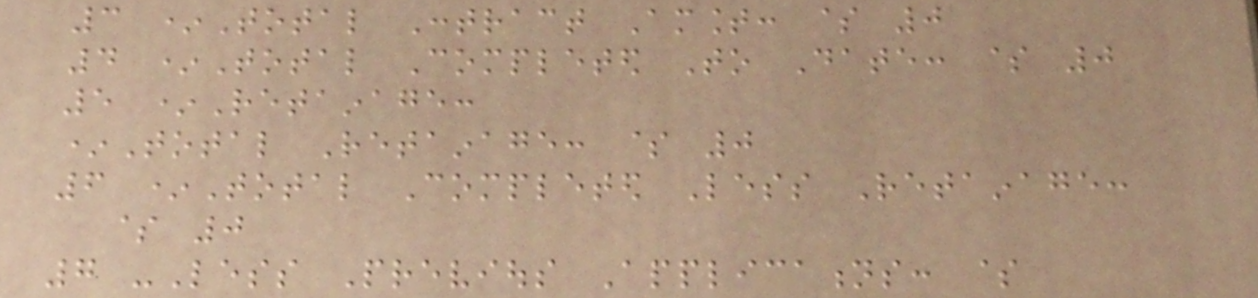3 *Total Contract Amount: $ 0
4 *Total Completed To Date: $ 0
5 *Retainage:
*Total Retainage: $ 0
6 *Total Completed Less Retainage:
$ 0
7 -Less Previous Applications: $
